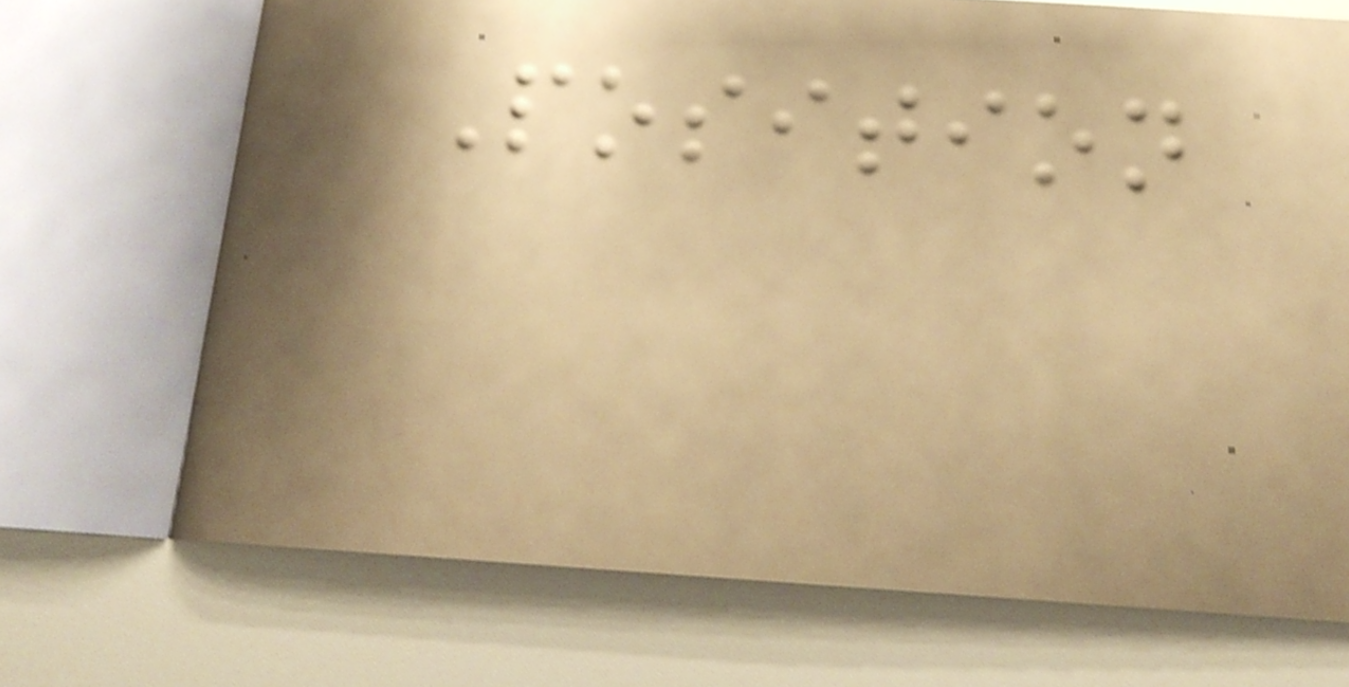Position
